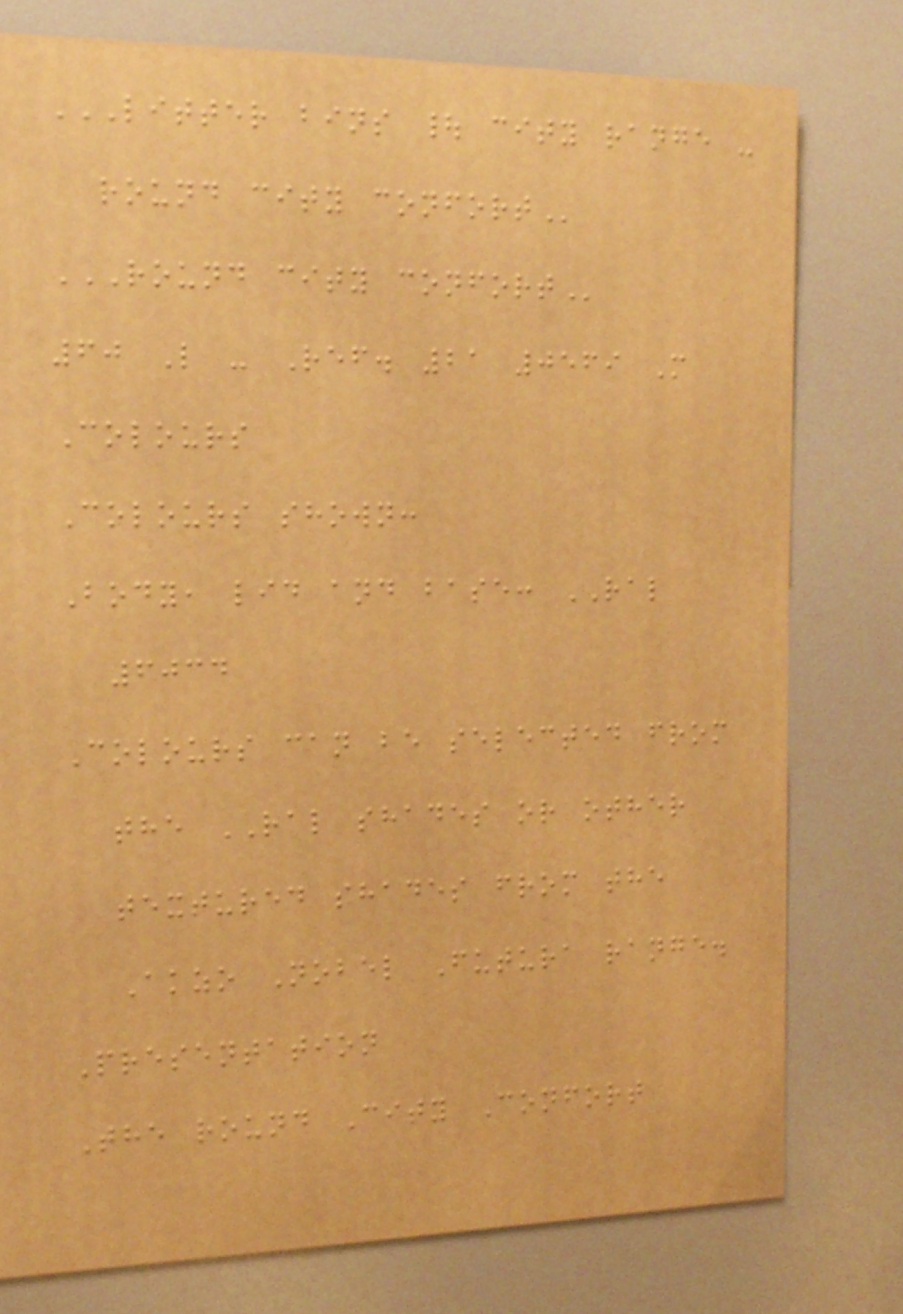LITTER BINS | CITY RANGE -
ROUND CITY CONFORT
ROUND CITY CONFORT
60 L - Ref. 21 0569 M
Colours
Colours shown:
Body, lid and base: RAL
6034
Colours can be selected from
the RAL shades or other
textured shades from the
Akzo Nobel Futura range.
Presentation
The round City Confort
